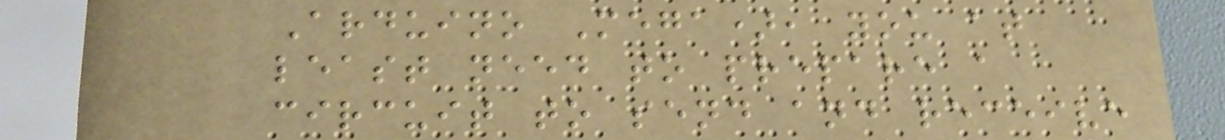Arduino Mega), you at
least need to prepare a
circuit to send and receive
